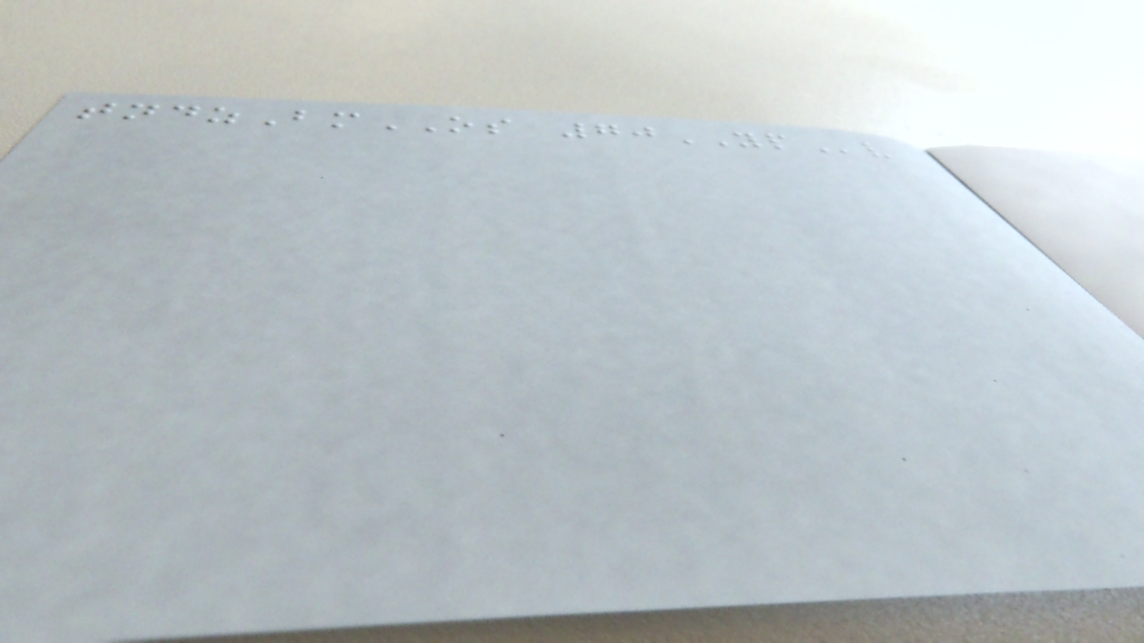tndzBmOS 70YPv
